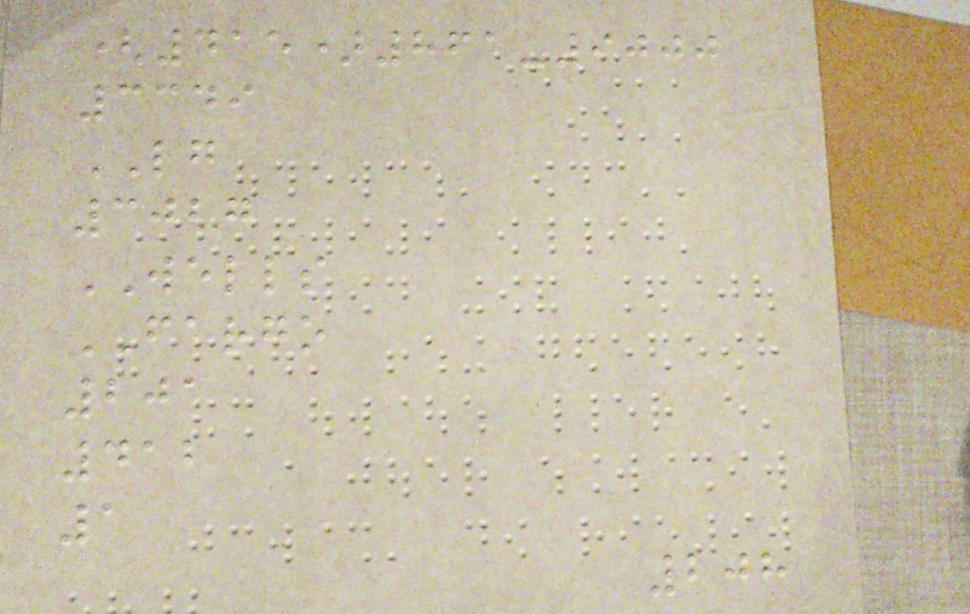(415)861-9000
3349
LG
3027
WELLS
FARGO
201
412
1
208
